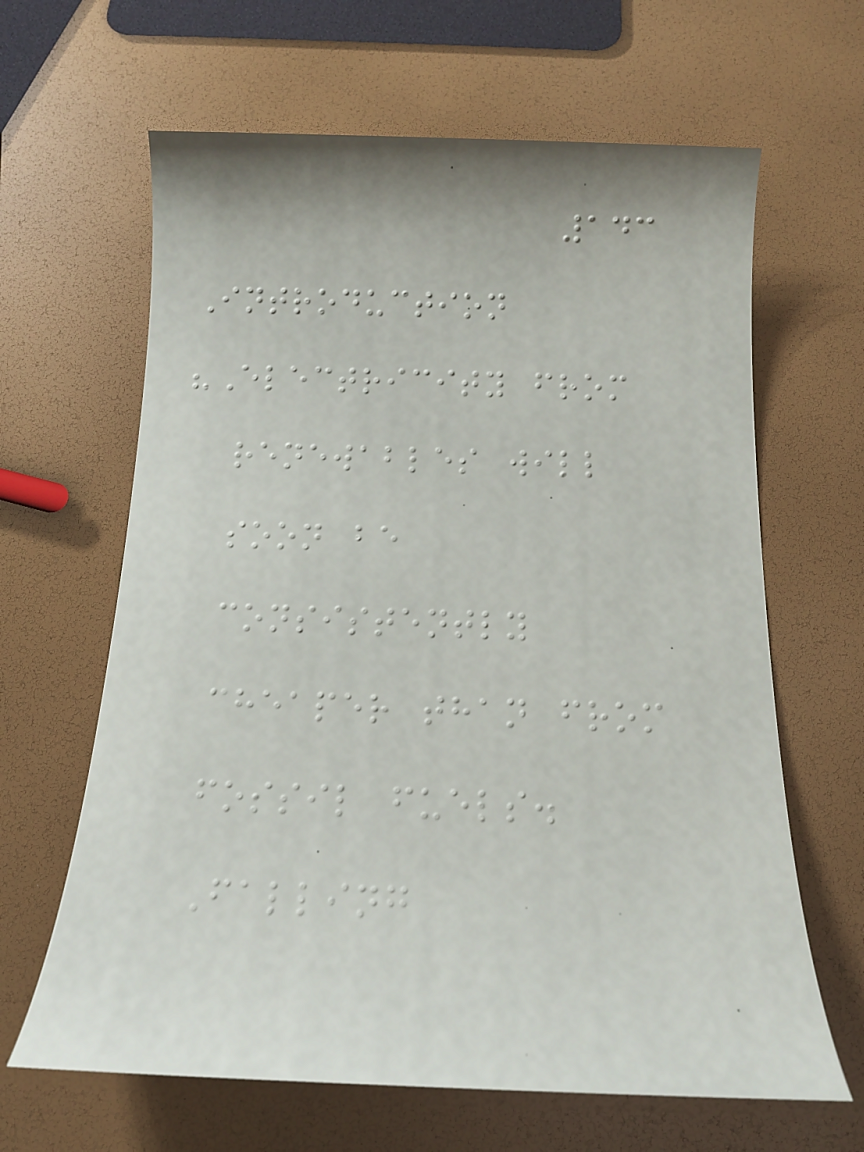143
Introduction
"Electricity from
renewables will
soon be
consistently
cheaper than from
fossil fuels.
Falling
